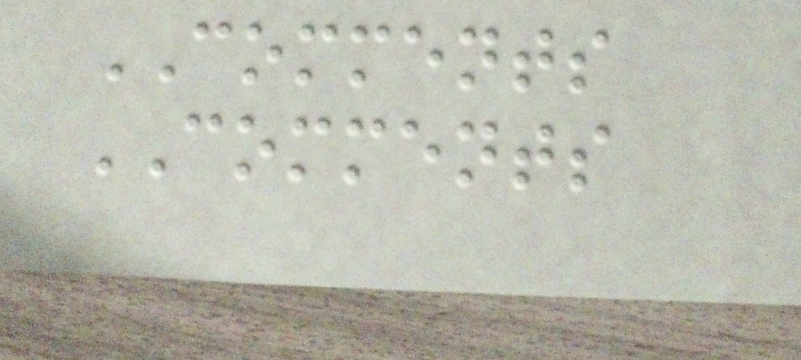COMMENTS
COMMENTS
